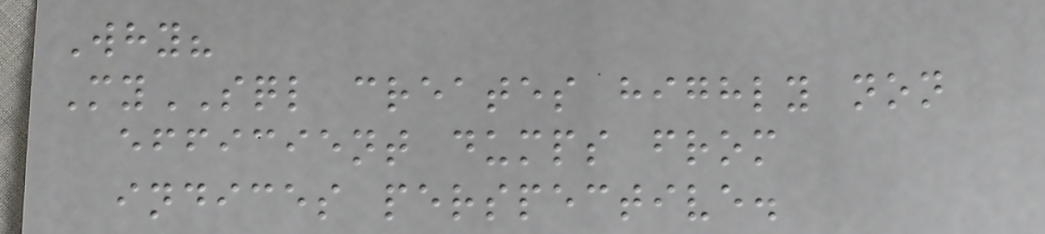Why?
MySQL creates highly non
efficient dumps from
indices perspective.
